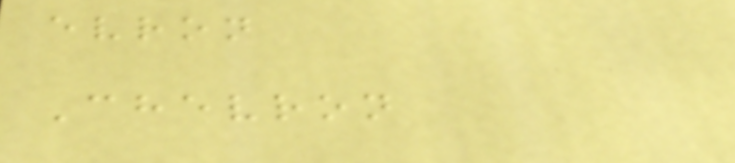evron
Chevron
